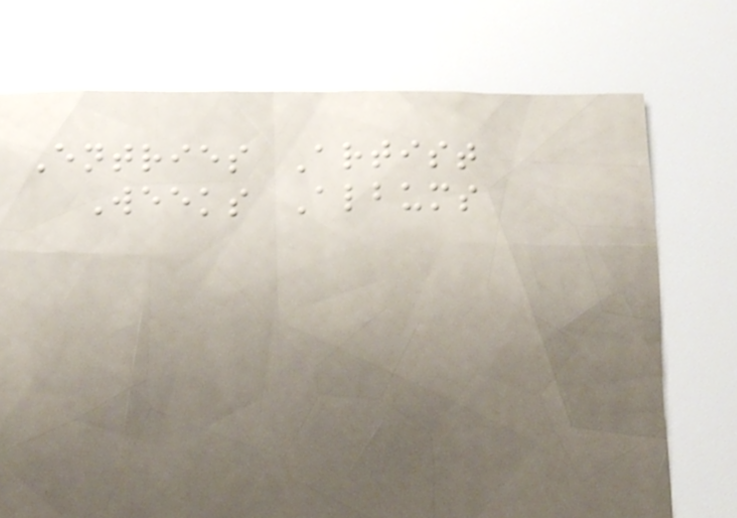Entries Artist
Weeks Albums
